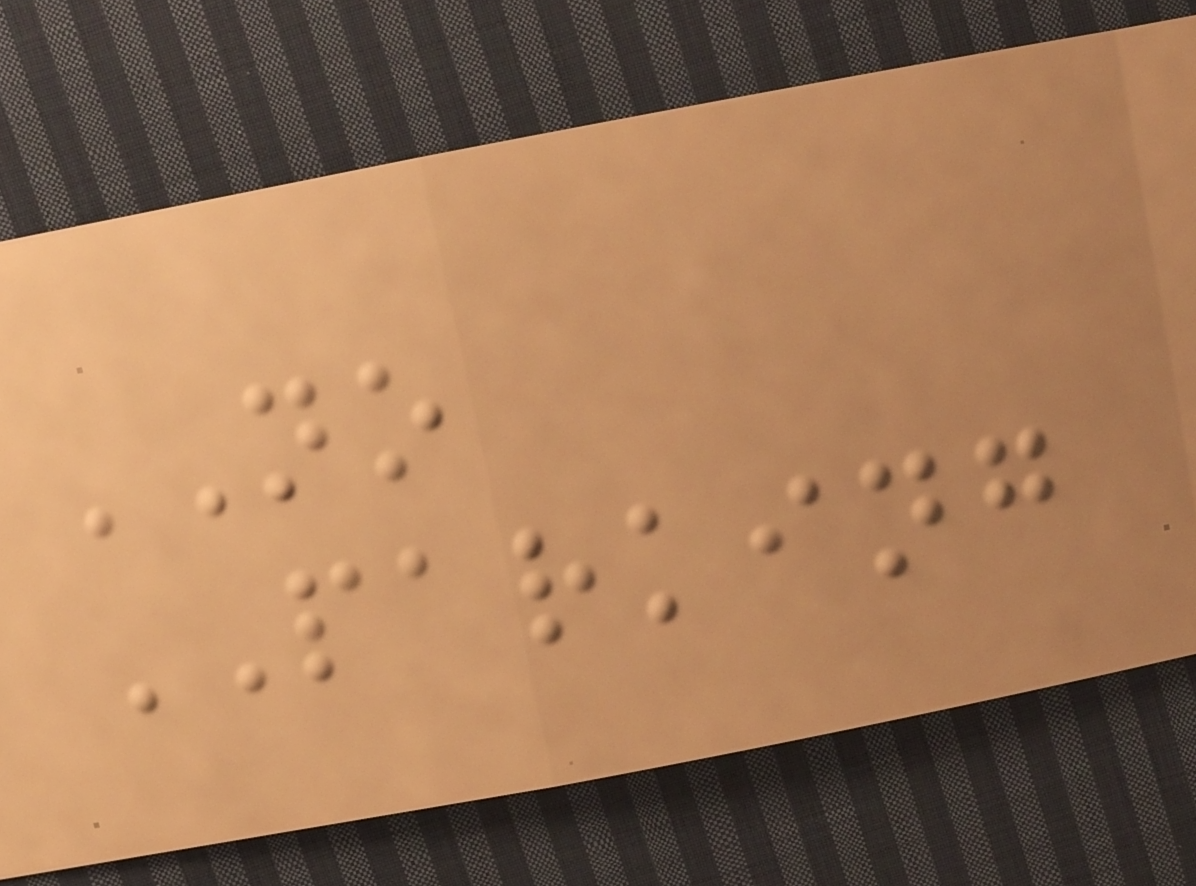NO
PARKING
